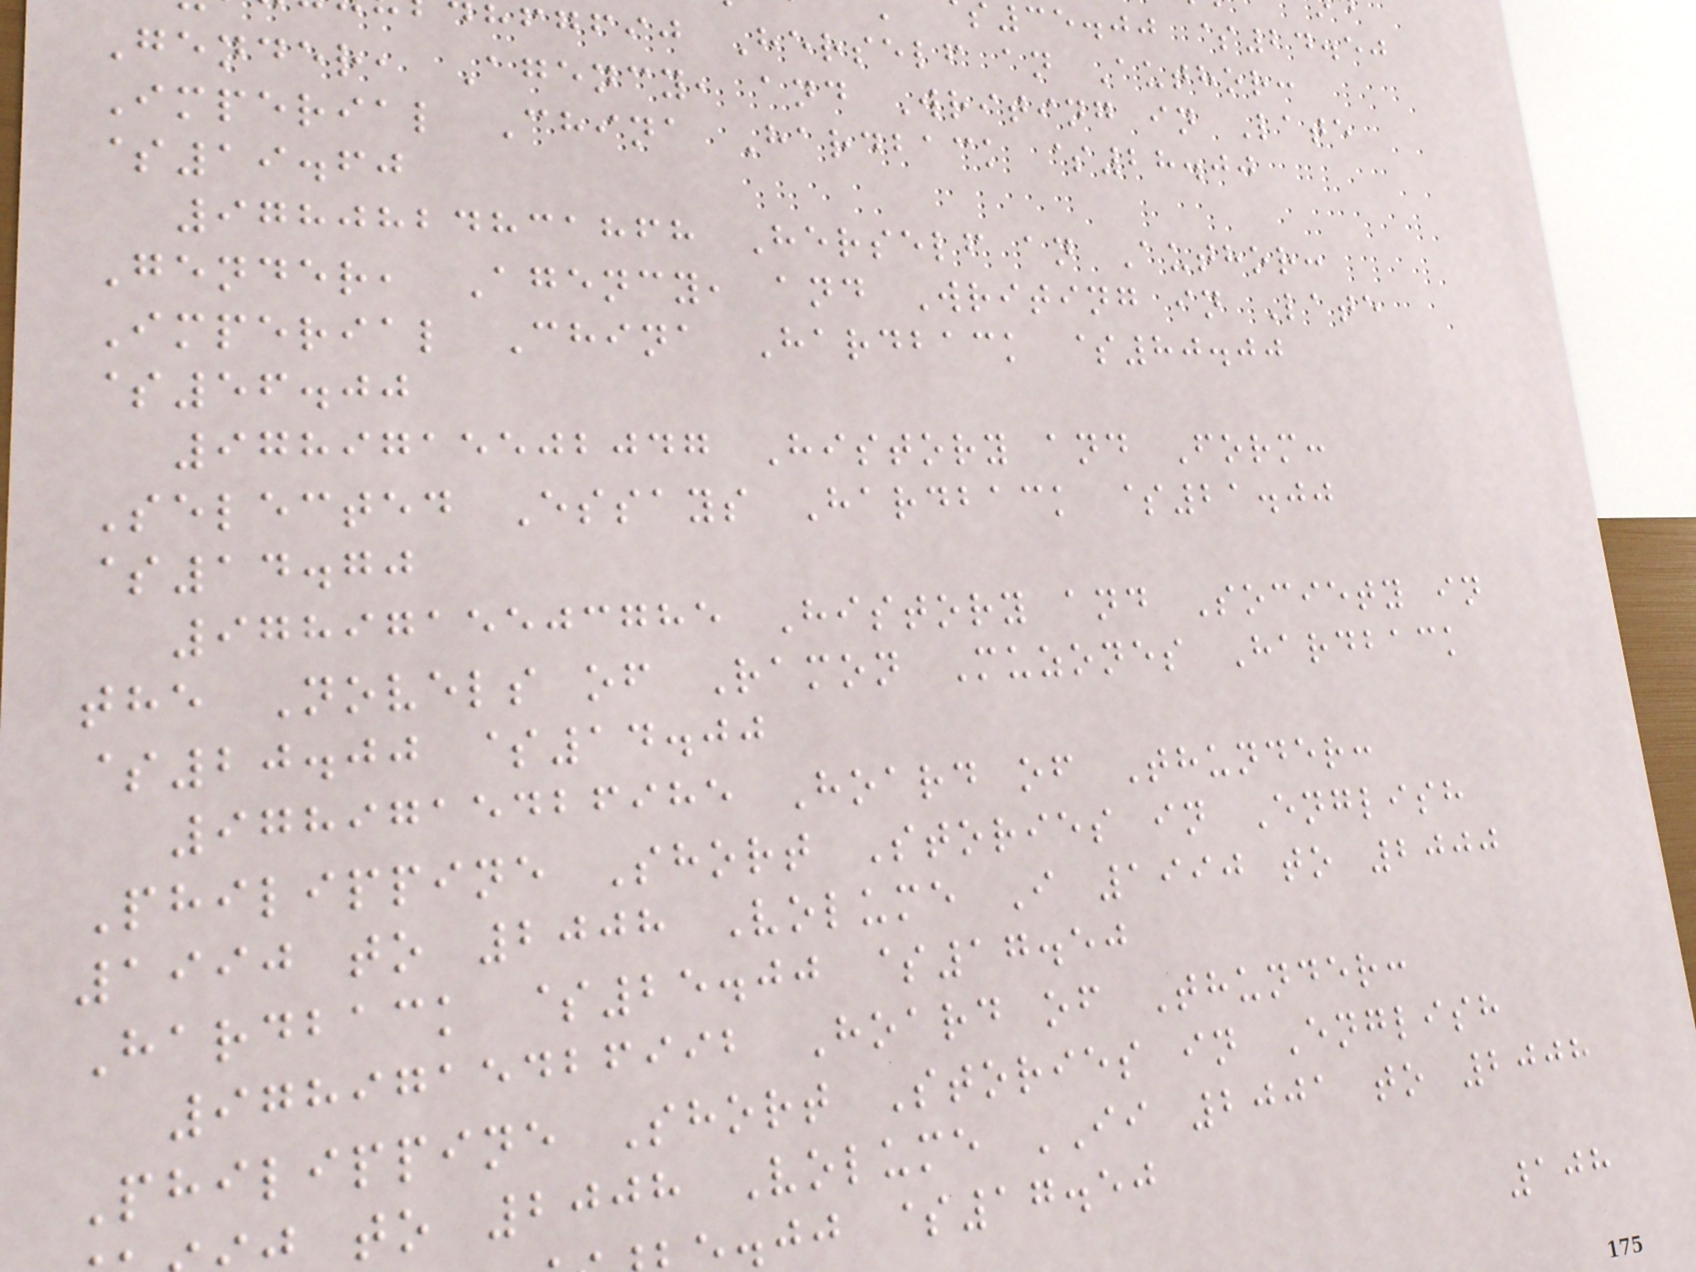35.00 $24.50
hfgfij Herself an Author:
Gender, Agency, and Writing in Late
Imperial China Hardback $28.00
$19.60
9780824831868 Herself an Author:
Gender, Agency, and Writing in Late
Imperial China Hardback $80.00
$56.00
9789715502047 History and Form:
Selected Essays Hardback $21.00
$14.70
9789715503785 History and Society in
the Novels of Ramon Muzones Hardback
$20.00 $14.00
9789715426985 Hoard of Thunder:
Philippine Short Stories in English
1990 to 2008 Volume I 1990 to 2000
Hardback $25.00 $17.50
9789715426992 Hoard of Thunder:
Philippine Short Stories in English
to 2008 Volume II 2001 to 2008
.jj $17.50
108
